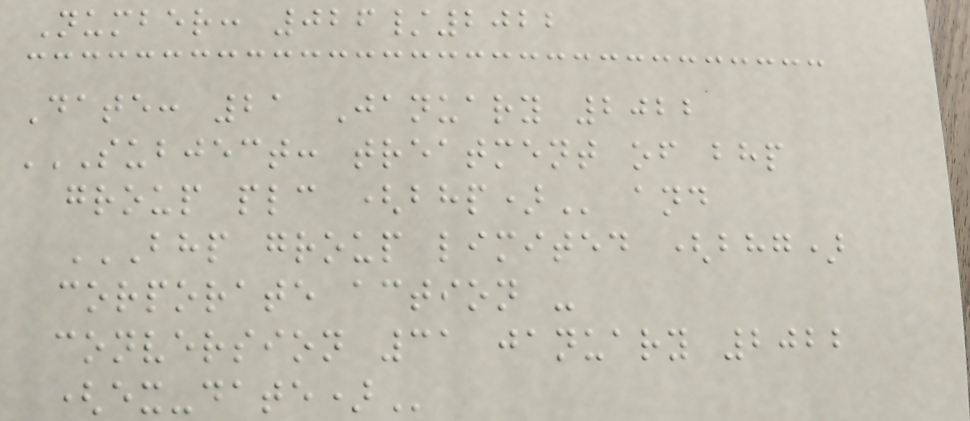Number: 026/2022
Date: 21 January 2022
SUBJECT: TREATMENT OF BHP
GROUP PLC (BHP) and
BHP GROUP LIMITED (BHG)
CORPORATE ACTION -
CONVERSION 31 JANUARY 2022
(EX-DATE)
